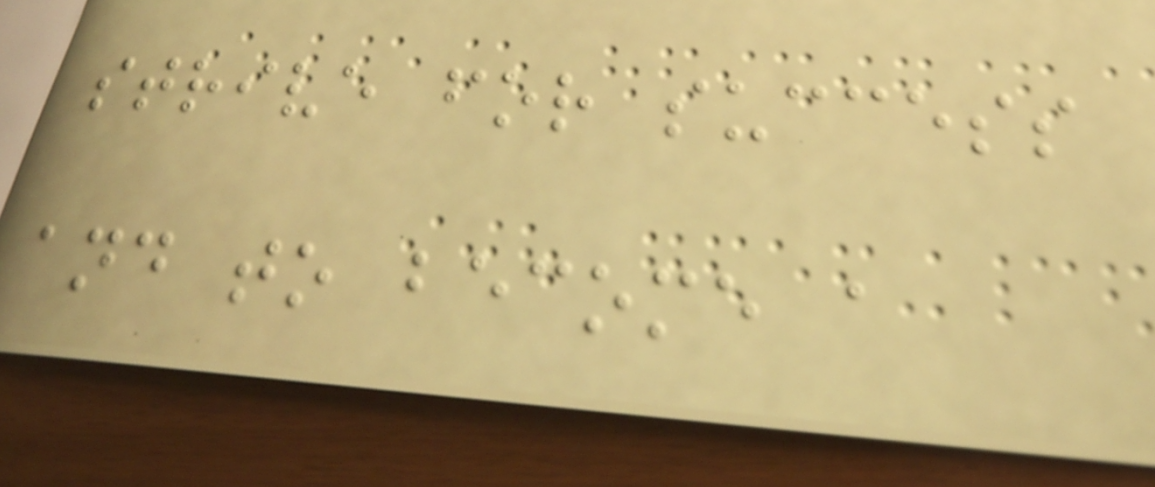strive for success
and to become a
